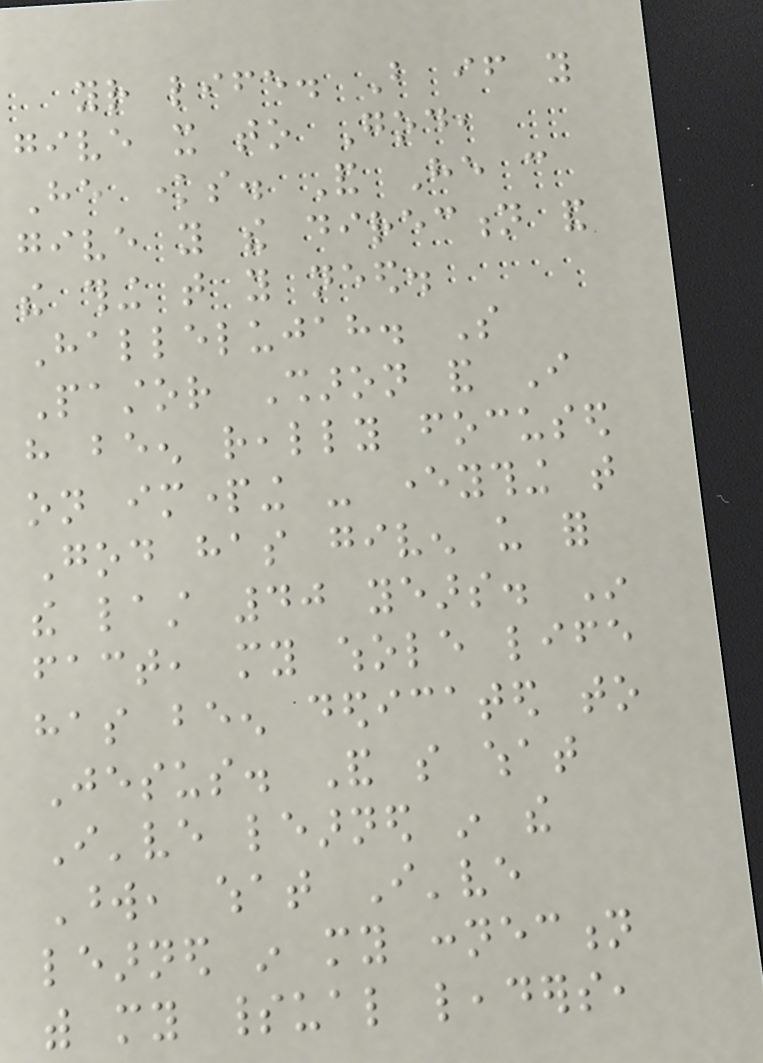your life. But if you
give it to God,
He knows. And He can
give you the direction and
the thing that you need.
Hallelujah. So
Pastor Sharon and I
have been really focused
on imparting - everything that
God has given us for
the last 40 years. In
fact, my whole life
has been dedicated to
Jesus. And so what
I've learned in the
Word, what I've
learned in my connection
with my spiritual leaders,
